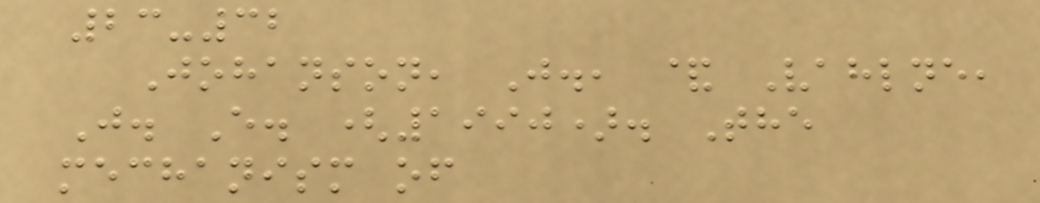23-32
Johanson, J., & Vahlne,
J. E. (1990). The
mechanism of
